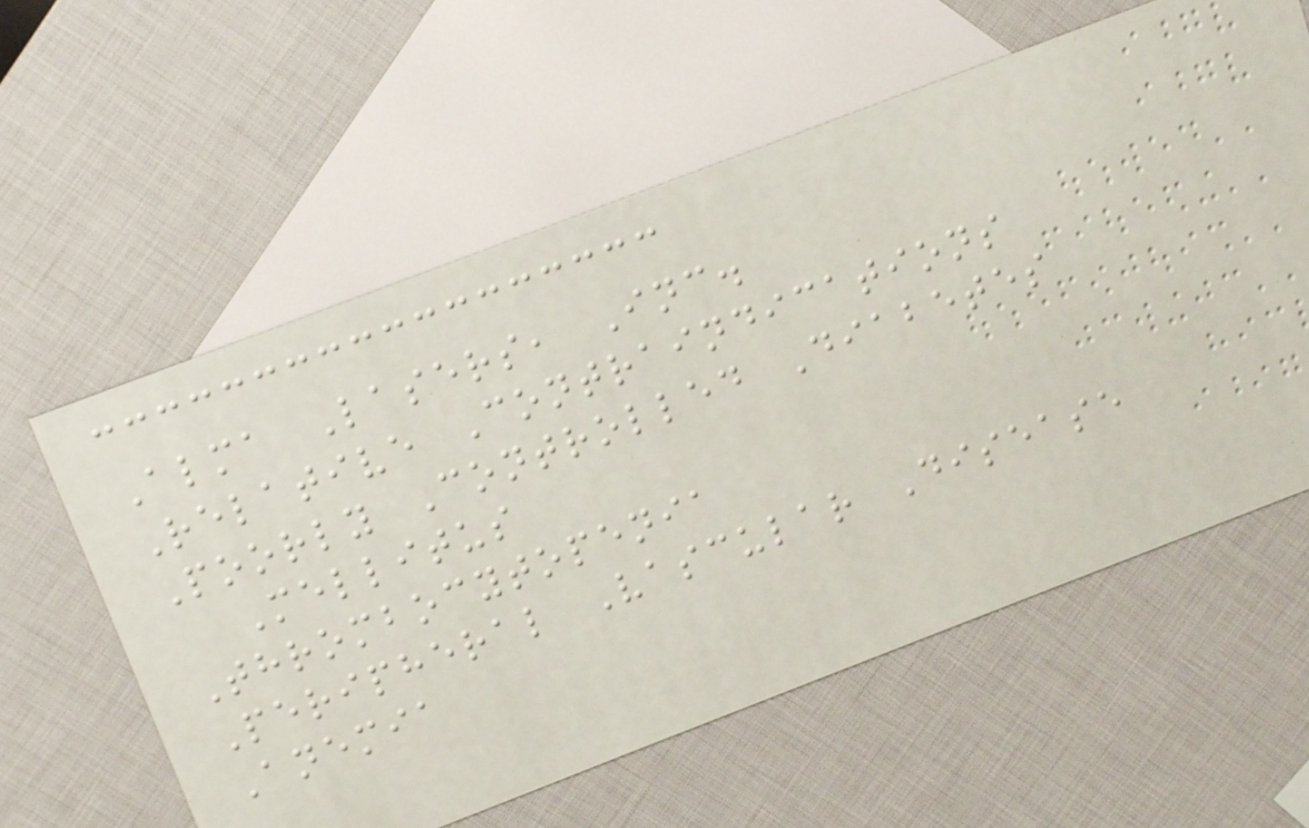Alma Lasers, Inc.
Relative Contraindications
Poorly Controlled Diabetes
Mellitus
Thrombocytopenia
Peripheral Vascular Disease
Anemia
